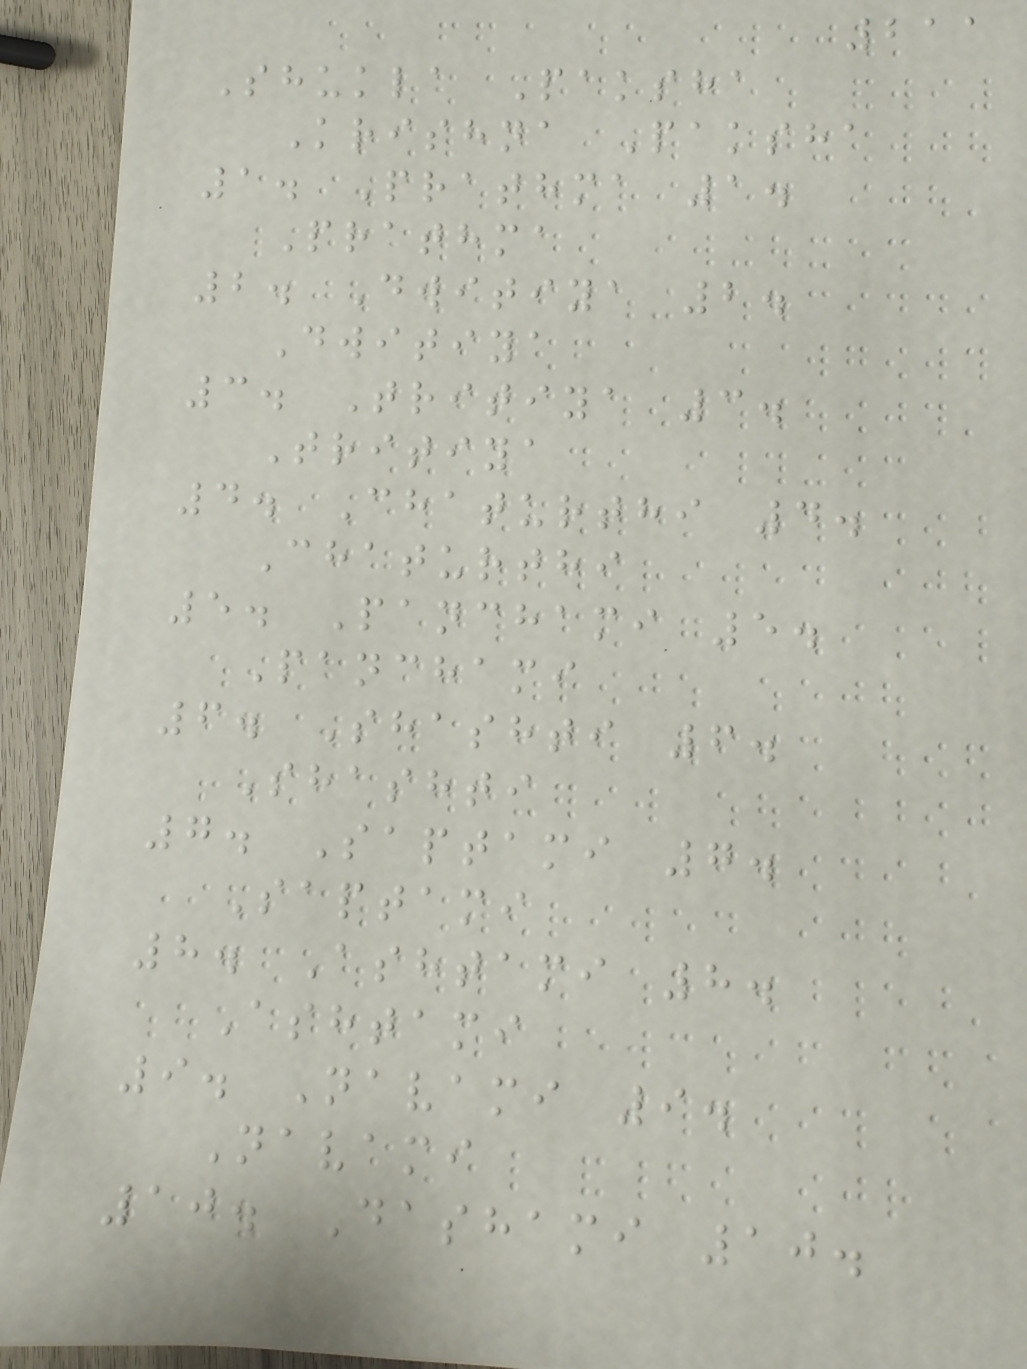211
Shukla Paksha
Krishna Paksha
1. Prathma 1.
Prathma
2. Dwitiya 2.
Dwitiya
3. Tritiya 3.
Tritiya
4. Chaturthi 4.
Chaturthi
5. Panchami 5.
Panchami
6. Shashti 6.
Shashti
7. Saptami 7.
Saptami
8. Ashtami 8.
Ashtami
9. Navami 9.
Navami
10. Dashami 10.
